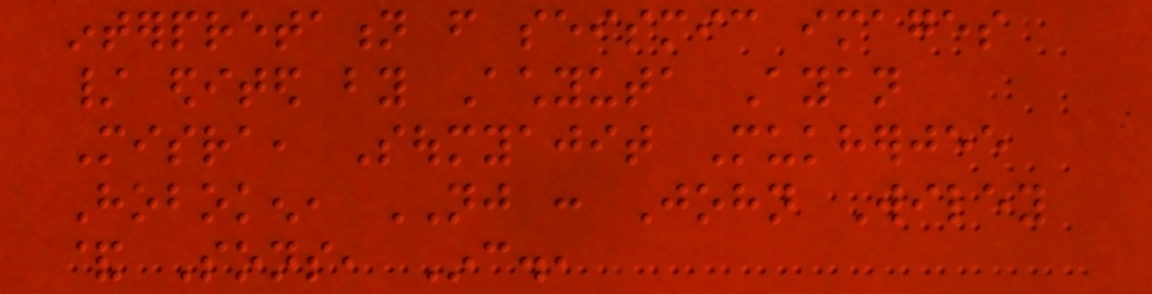interpretation from seismic images
/ edited by Achyuta Ayan
Misra, Soumyajit Mukherjee
Hoboken, NJ : John Wiley
& Sons, Inc.,
